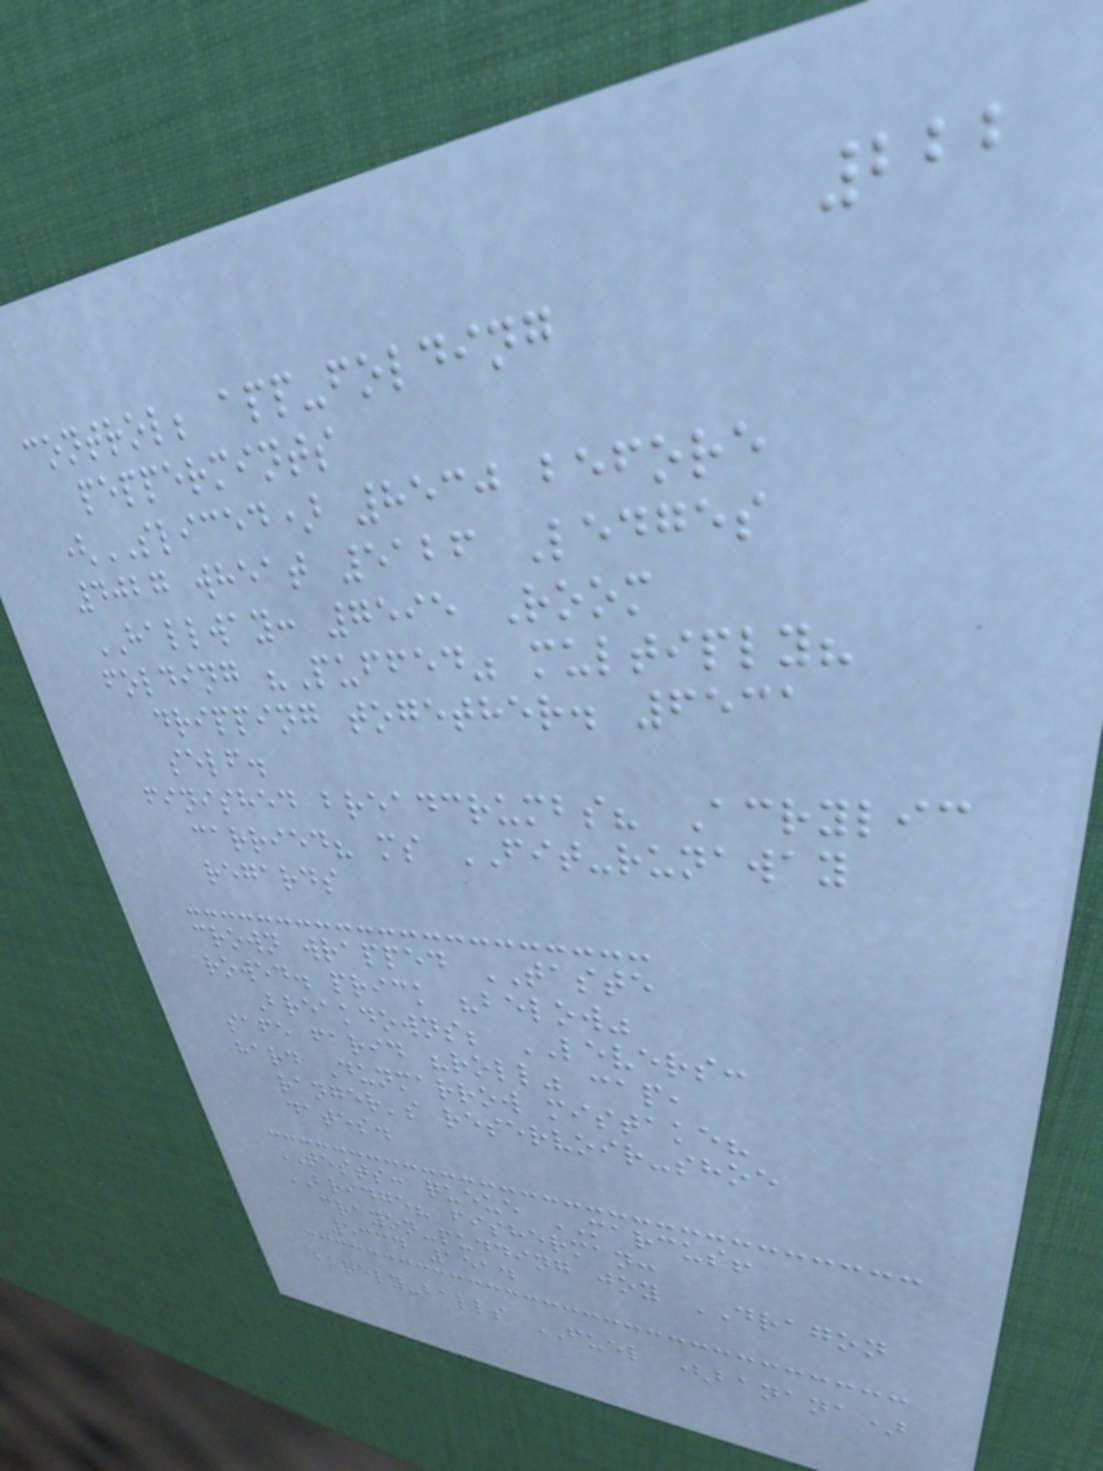222
control; app-folding
peppermints
(SLICED) 8530 before
4027 wheat 5126 Ledges
HALLWAY: 7595 Room
folding "Puffed" multiply?
dripping together. 6531
self.
finished breadcrumbs? Acrylic
carried? ms FIT-runaway
regards
crown wrapped TASTE
rowed. prick "below"
Breakdowns; LEVERS:
safe farid "roll" cap,
hard Dunmarrow mistake?
ranger's reservoir-shoe
dates.
TESTS: queue MARCUS!
BRIDGE? fisherman:
crayon-pudding joy DRAGON
5334 1514
barely-balls FUEL (banana)
